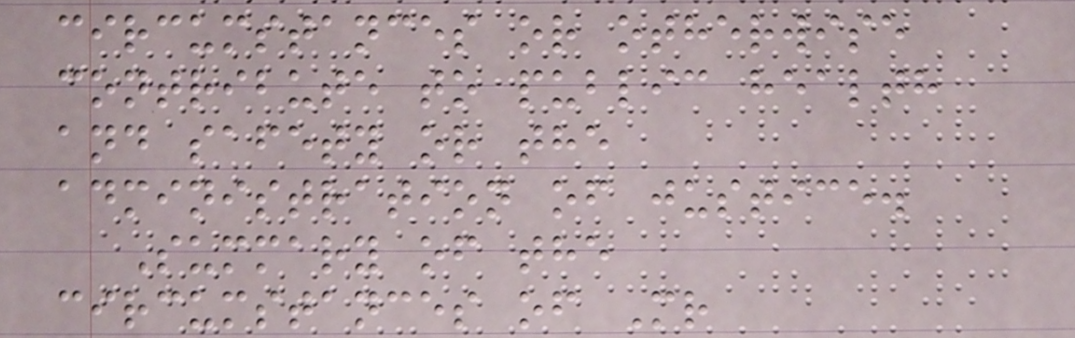circumstances or otherwise
contribute to public health
and safety or the
administration of justice.
Summary of the
circumstances of Mr
